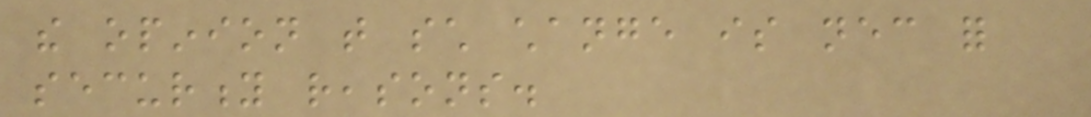the opinion that such change is necessary for
security reasons.
